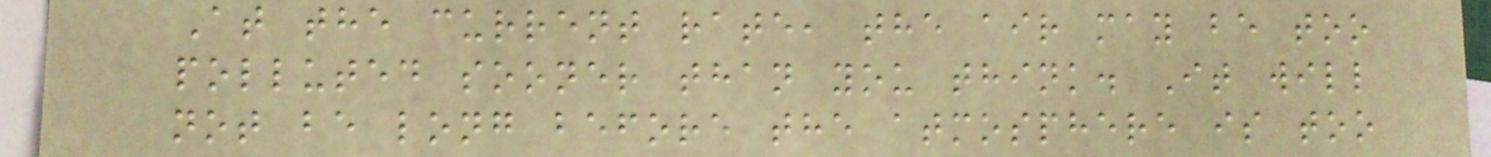At the current rate, the air may be too
polluted sooner than you think. It will
not be long before the atmosphere is too
